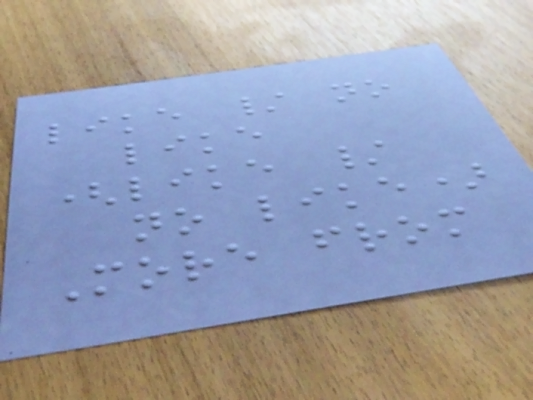like / no
like
(like /
no like)
More from
